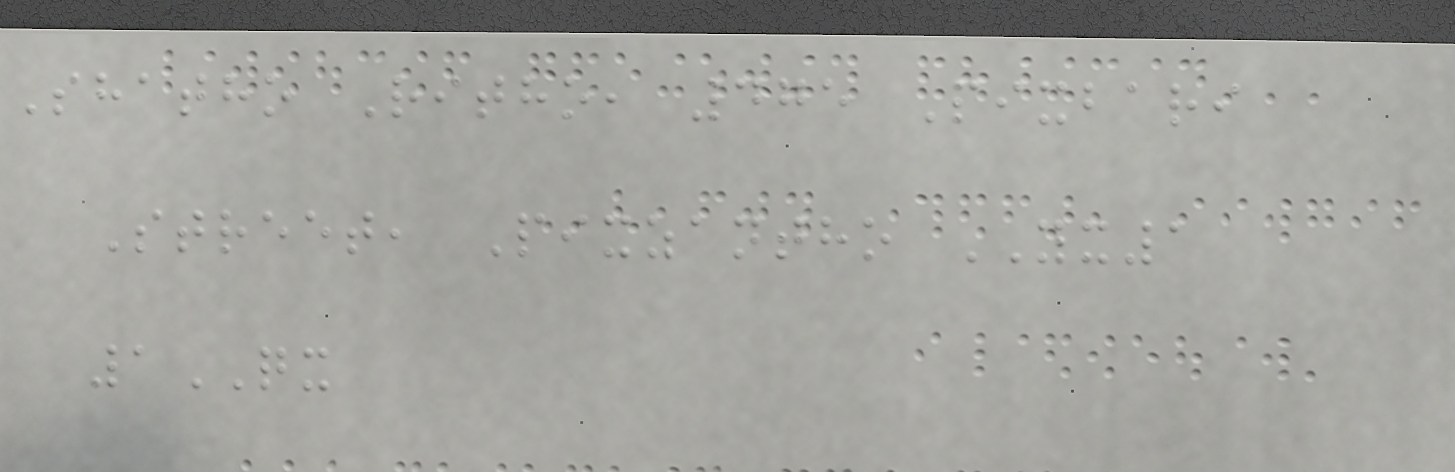Shatho Ritho, 475 Pixbari
Street, Pixzantho YX1
1QX
